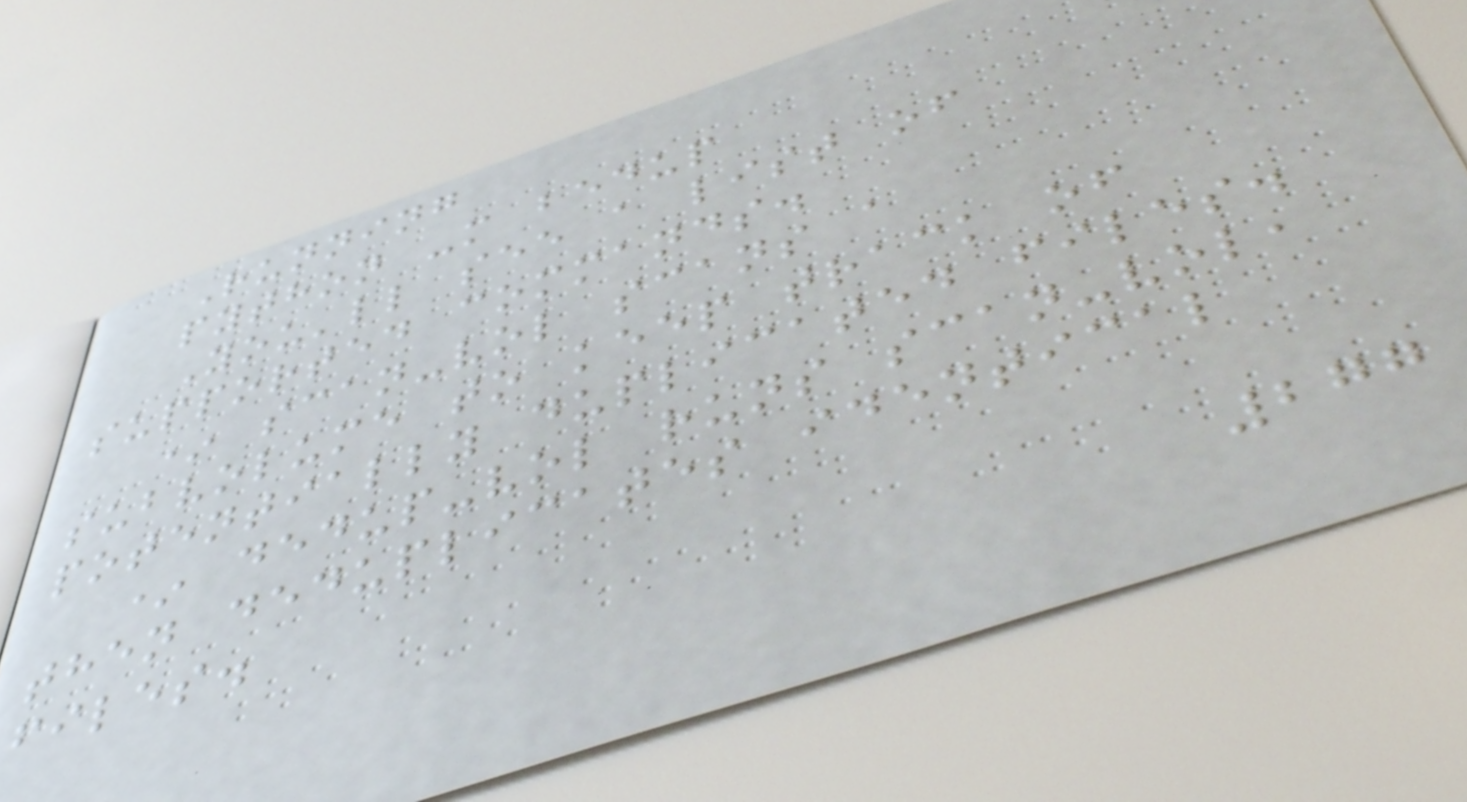Running
python -m bedup
You'll see a list of
supported commands.
* scan-vol scans a
subvolume to keep track of
potentially duplicated files.
* dedup-vol runs scan-vol,
then deduplicates identical
files.
277
